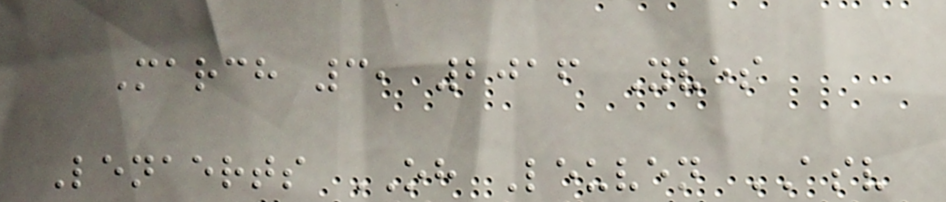March 3, 2016 Yves
Lenaerts OH Leuven ASV
